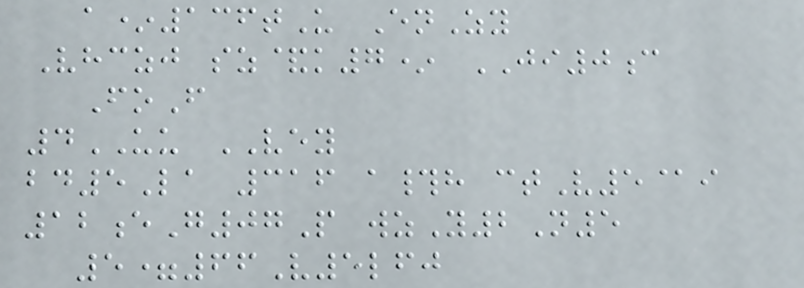a*136tU EnZy
Vhczj sz&k7* JI0c
FoF
4UU VEY
bd5La 316 a#h ctV5@i
12eG07P wzY2N5
5=66V5lfj
